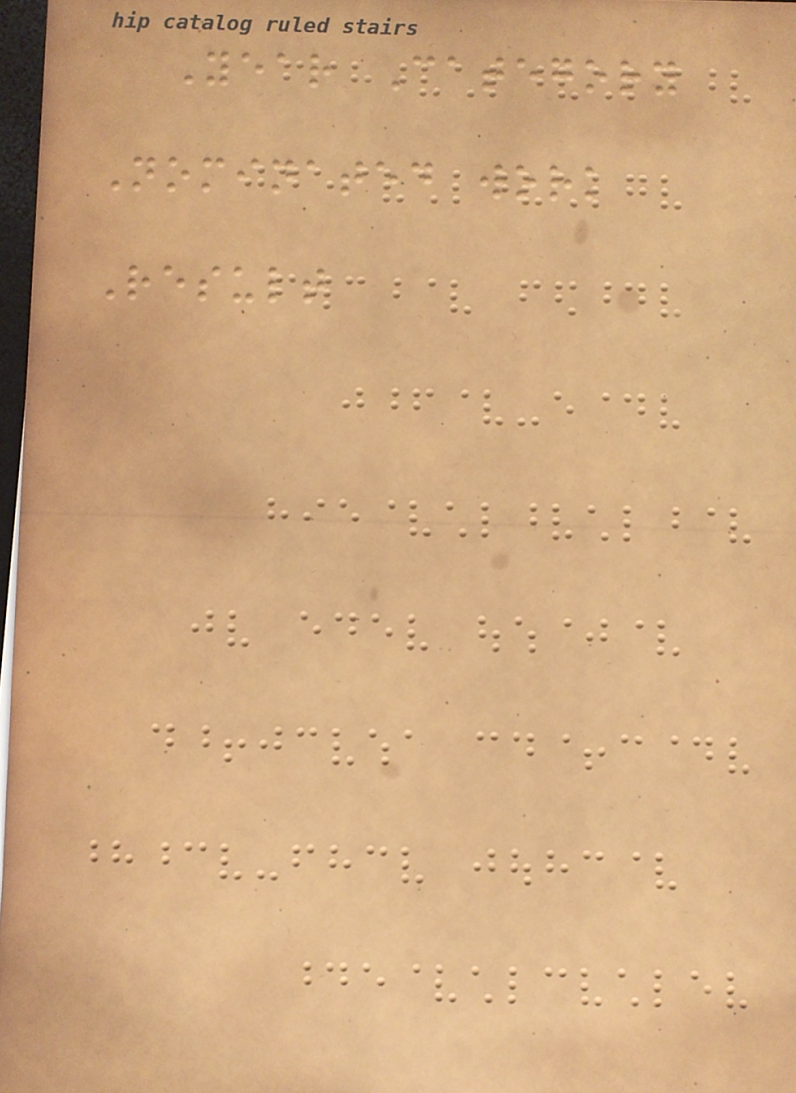Year Category
Nominated work
Result
